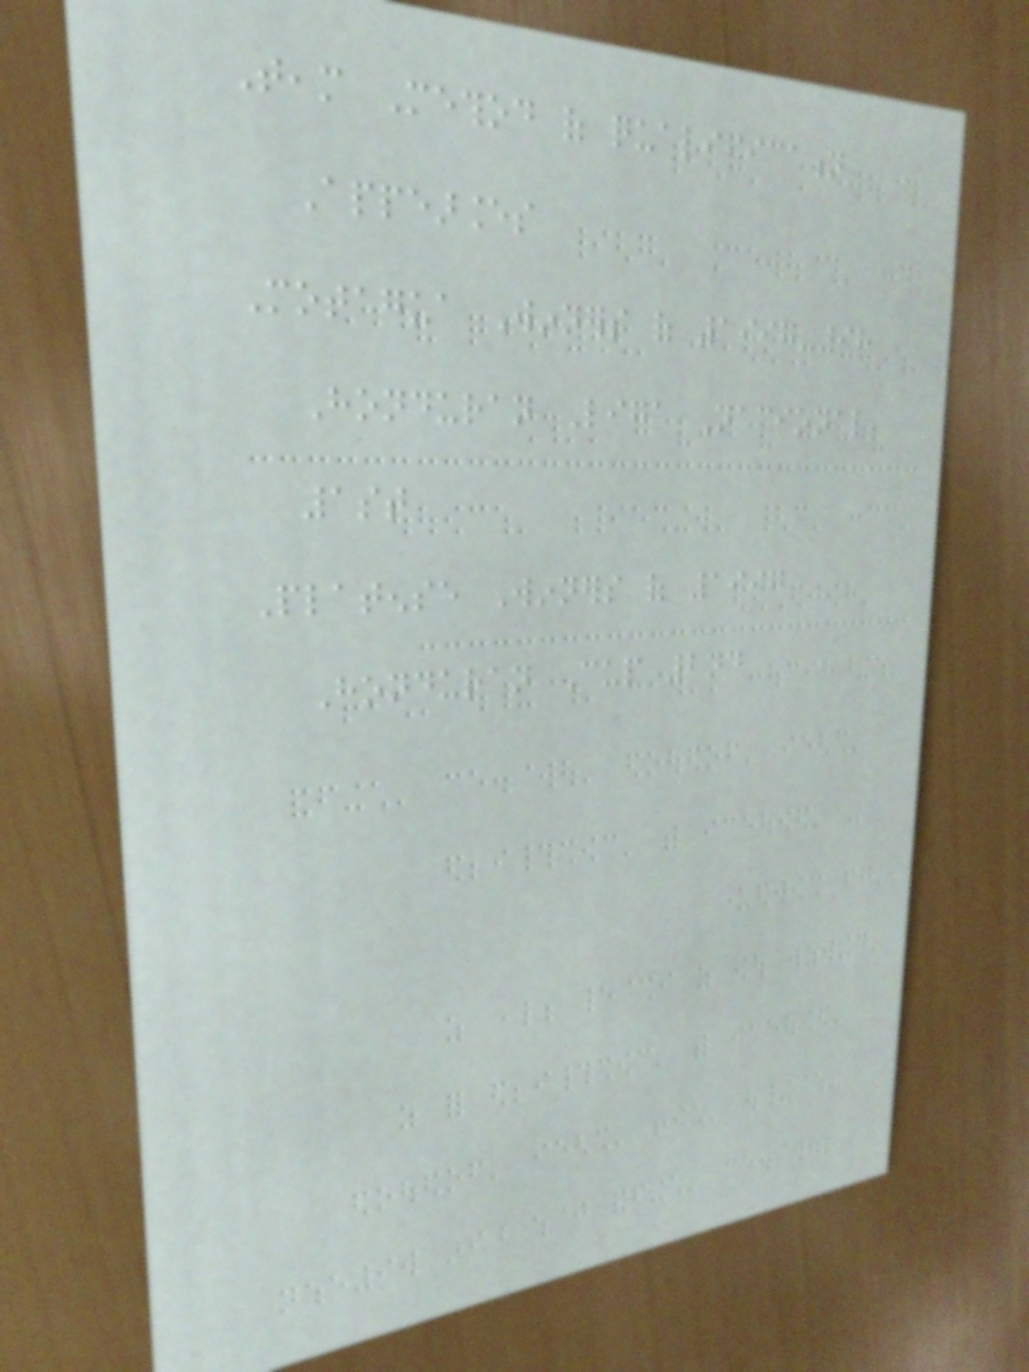Team Method of qualification
Appearances
Motagua Winners of 1997-98
Honduran Liga Nacional
1st
Platense Winners of 1997
Honduran Cup 2nd
